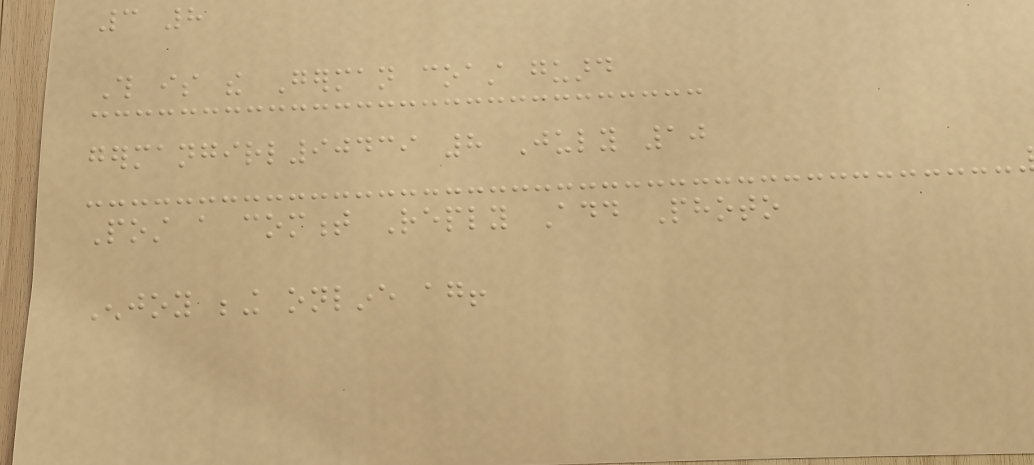3 8
This is the German coast guard
germangirl90439 8 July 10
Post a comment Reply Add Photo
Enjoy being online again!
